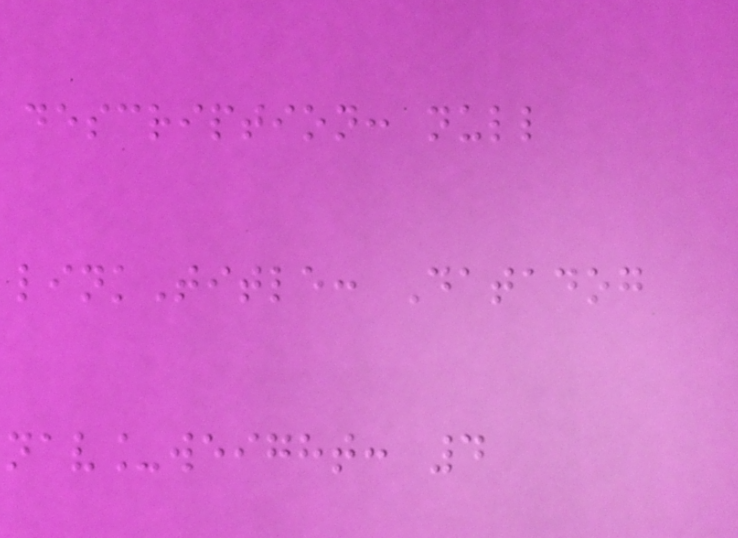description: null
linkTitle: Datadog
nav_weight: 4
